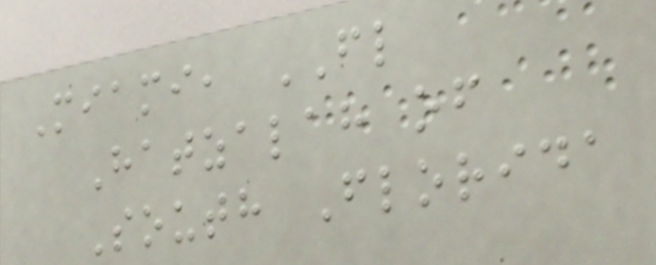Miami, FL
Hatzalah of
South Florida
